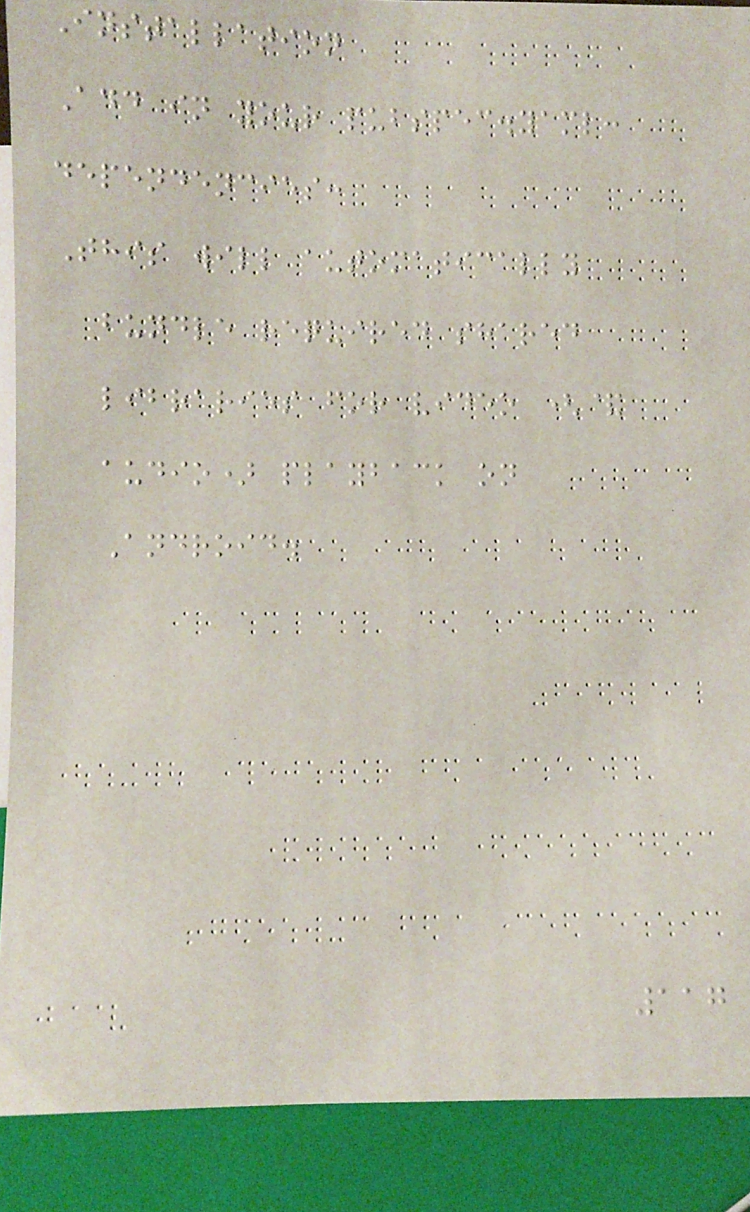Installation
Add in your pubspec.yaml:
dependencies:
This will automatically
bundle required shared
libraries for video (&
audio) playback on
Android.
117
